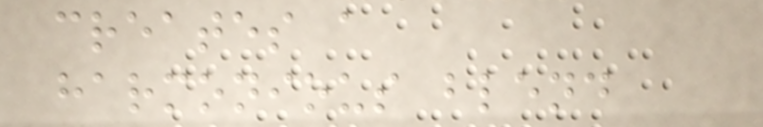creates a
harmonious blend
